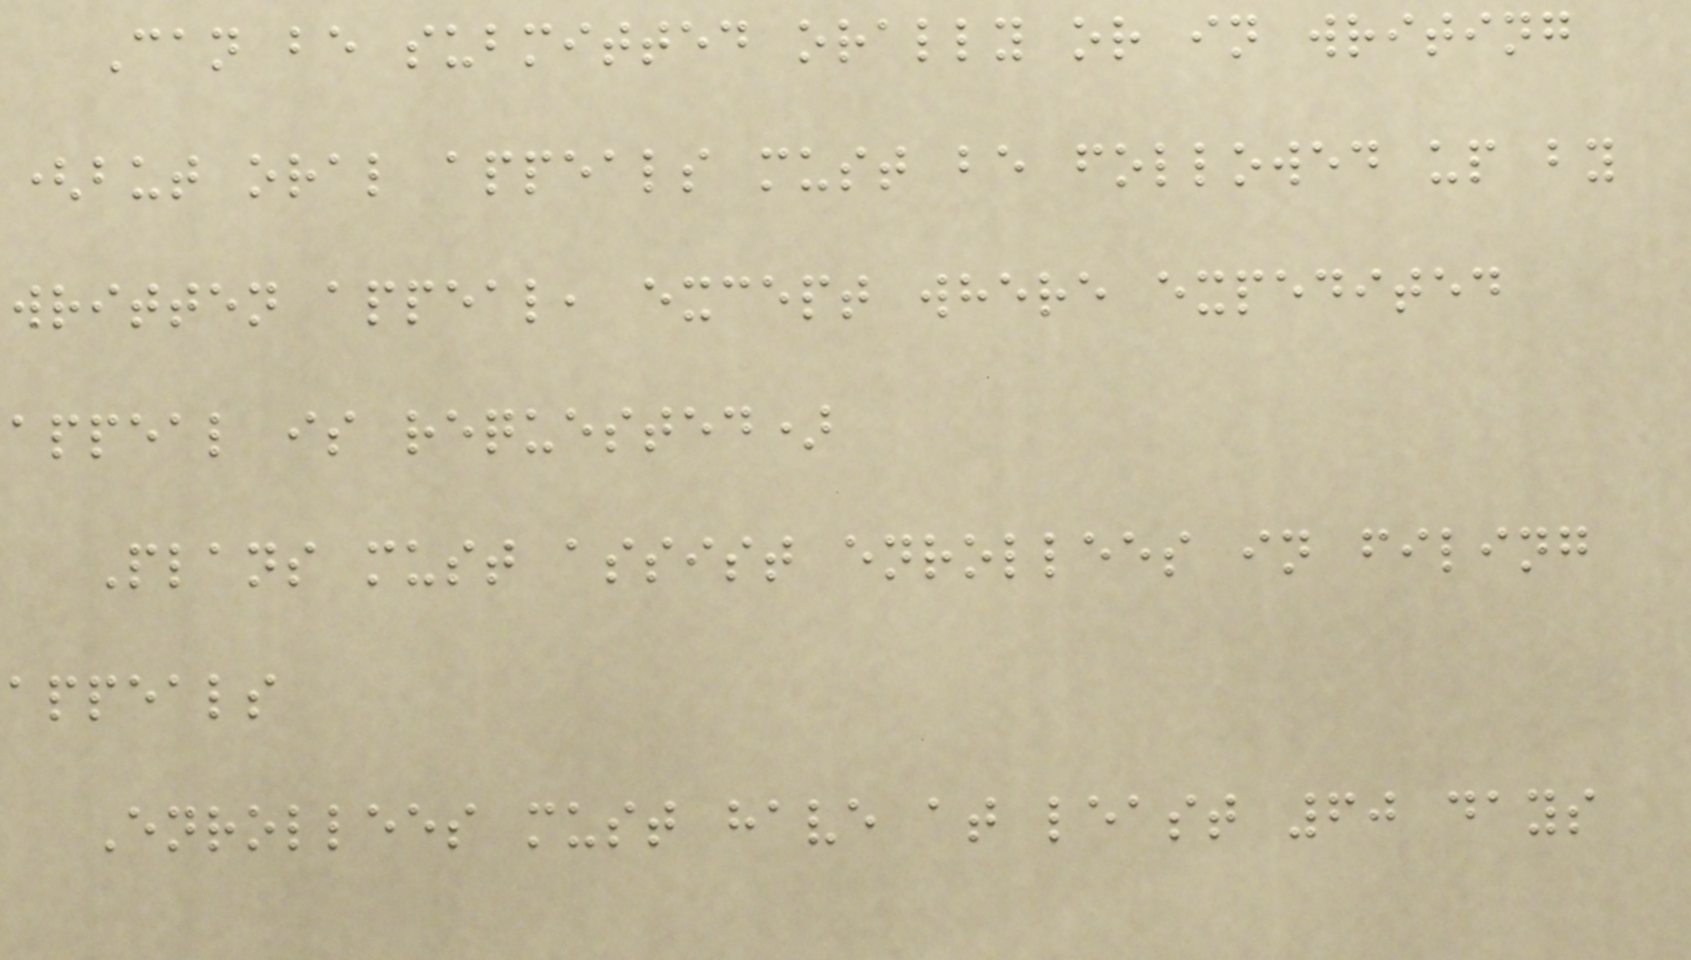Can be submitted orally or in writing
(but oral appeals must be followed up by
written appeal, except where expedited
appeal is requested)
Plans must assist enrollees in filing
appeals
Enrollees must have at least 60 days
